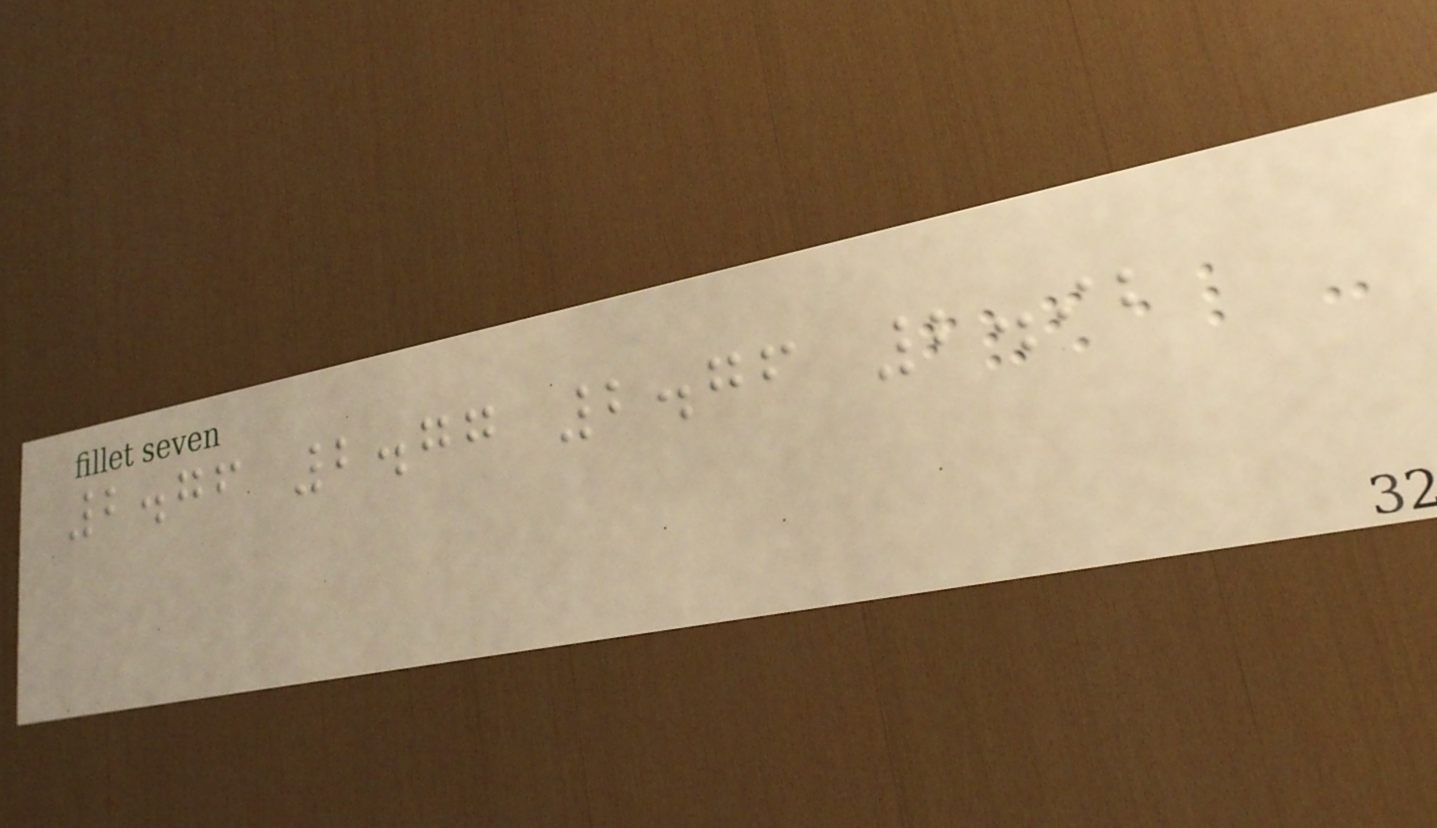2.76 2.77 2.76 2.92
